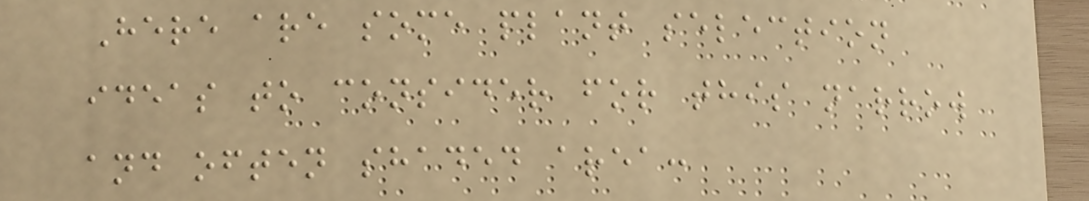Here are some plant selection
ideas to consider for this narrow
and often shaded area:
